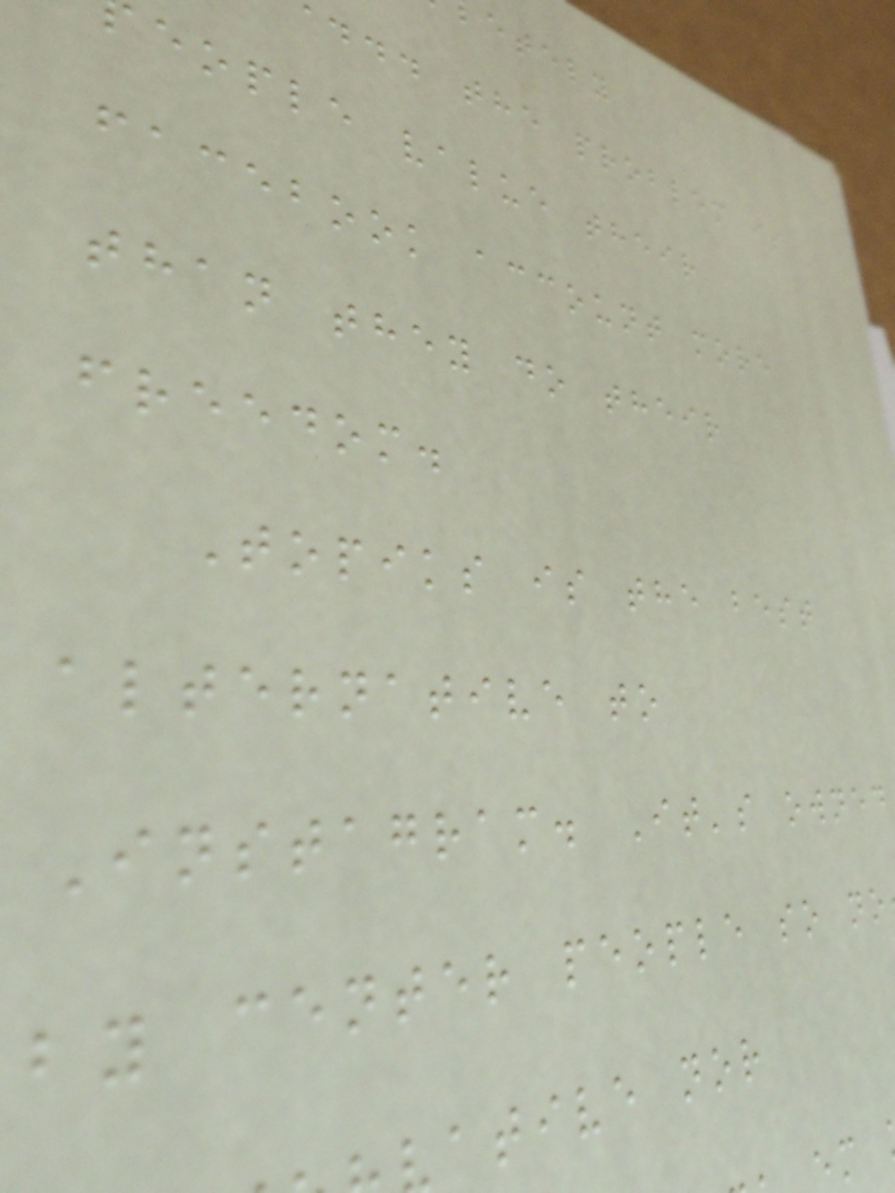etely
... the problem is
eople value their
facebook account more
than they do their
freedom.
Topiks is the best
alternative to
Instagram. It's owned
by center people so no
ative nor
